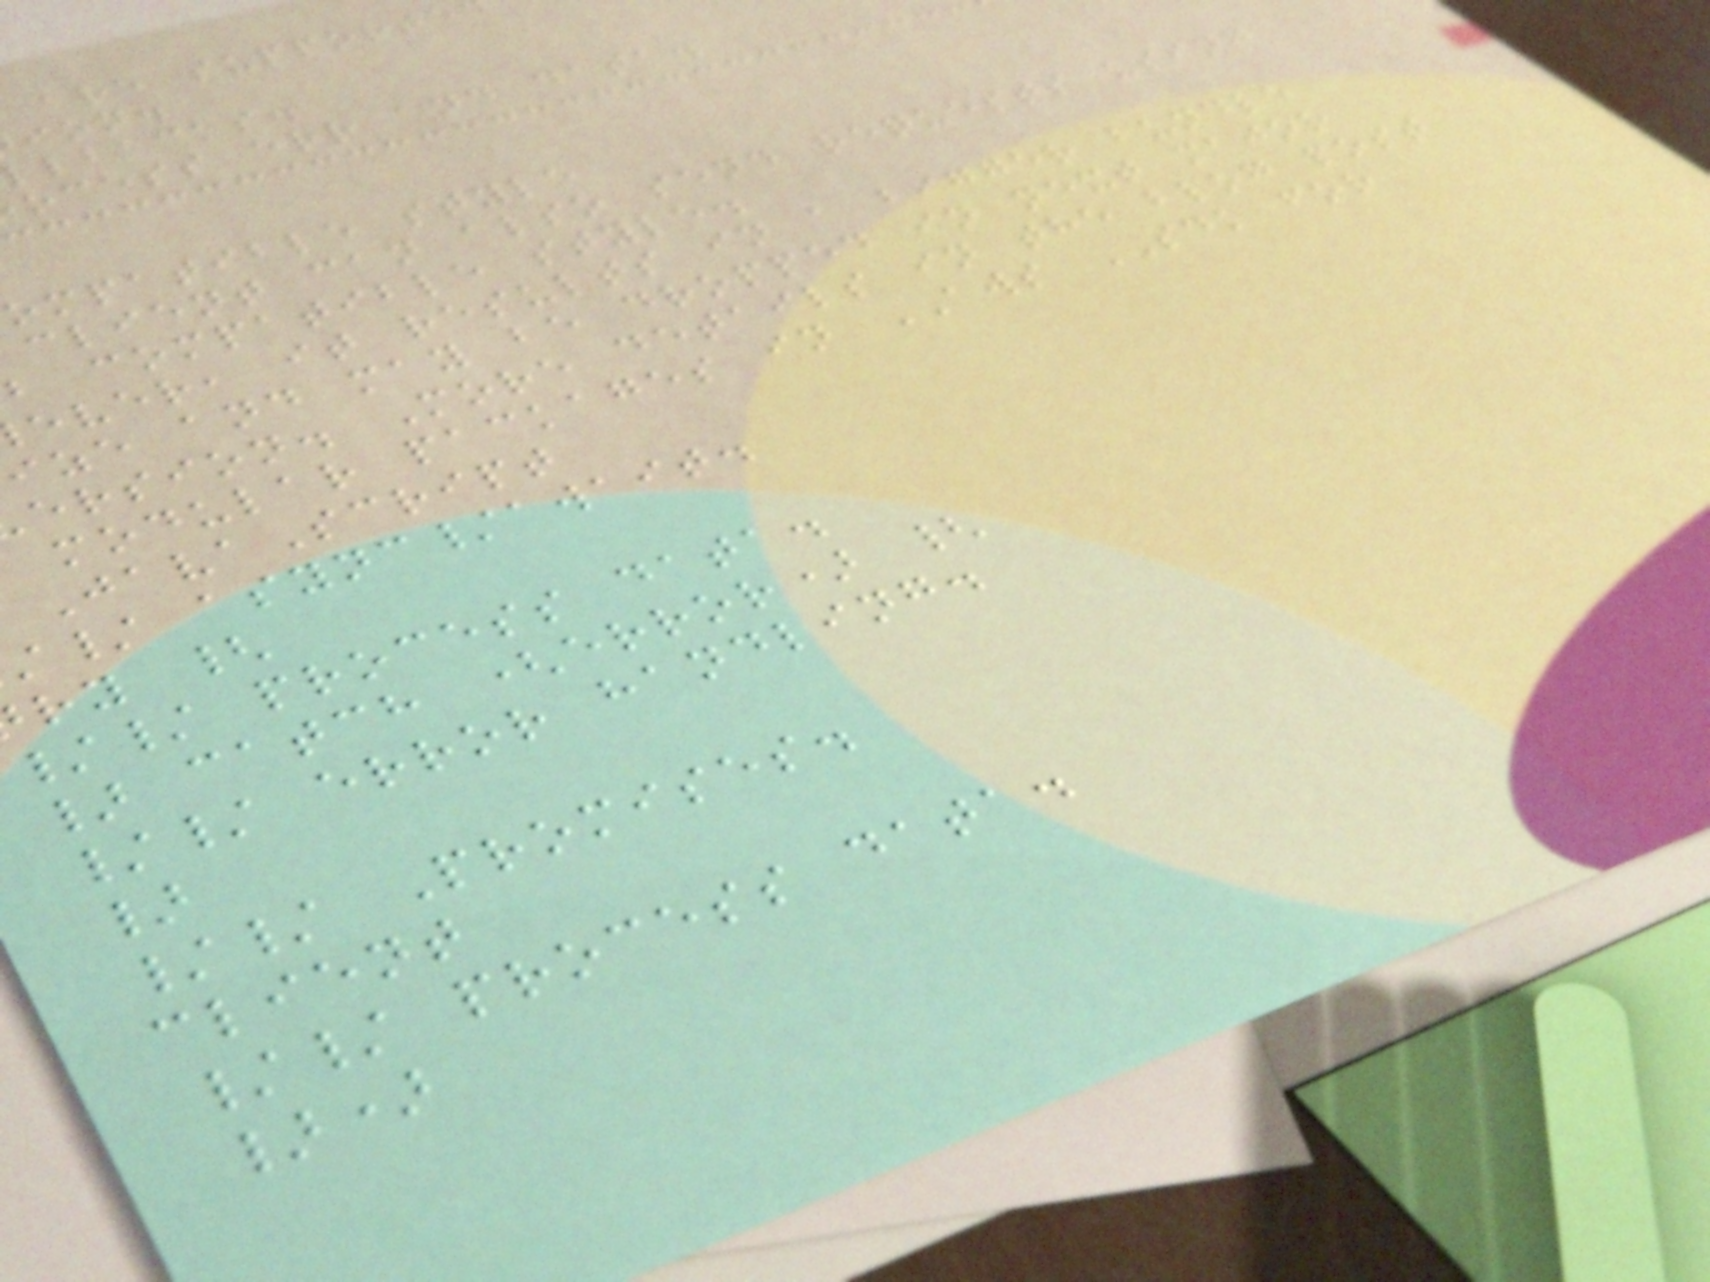are supporte
ion.
llbacks.
ocess err and data.
ompatible style
client can also send requests using
b compatible style.
ever, it results in a bigger bundle
ize and may be dropped in next major
ersion. More details in the blog post
modular packages in AWS SDK for
JavaScript
/ async/await.
ry {
// process data.
} catch (error) {
// error handling.
}
// Promises.
client
// process data.
})
